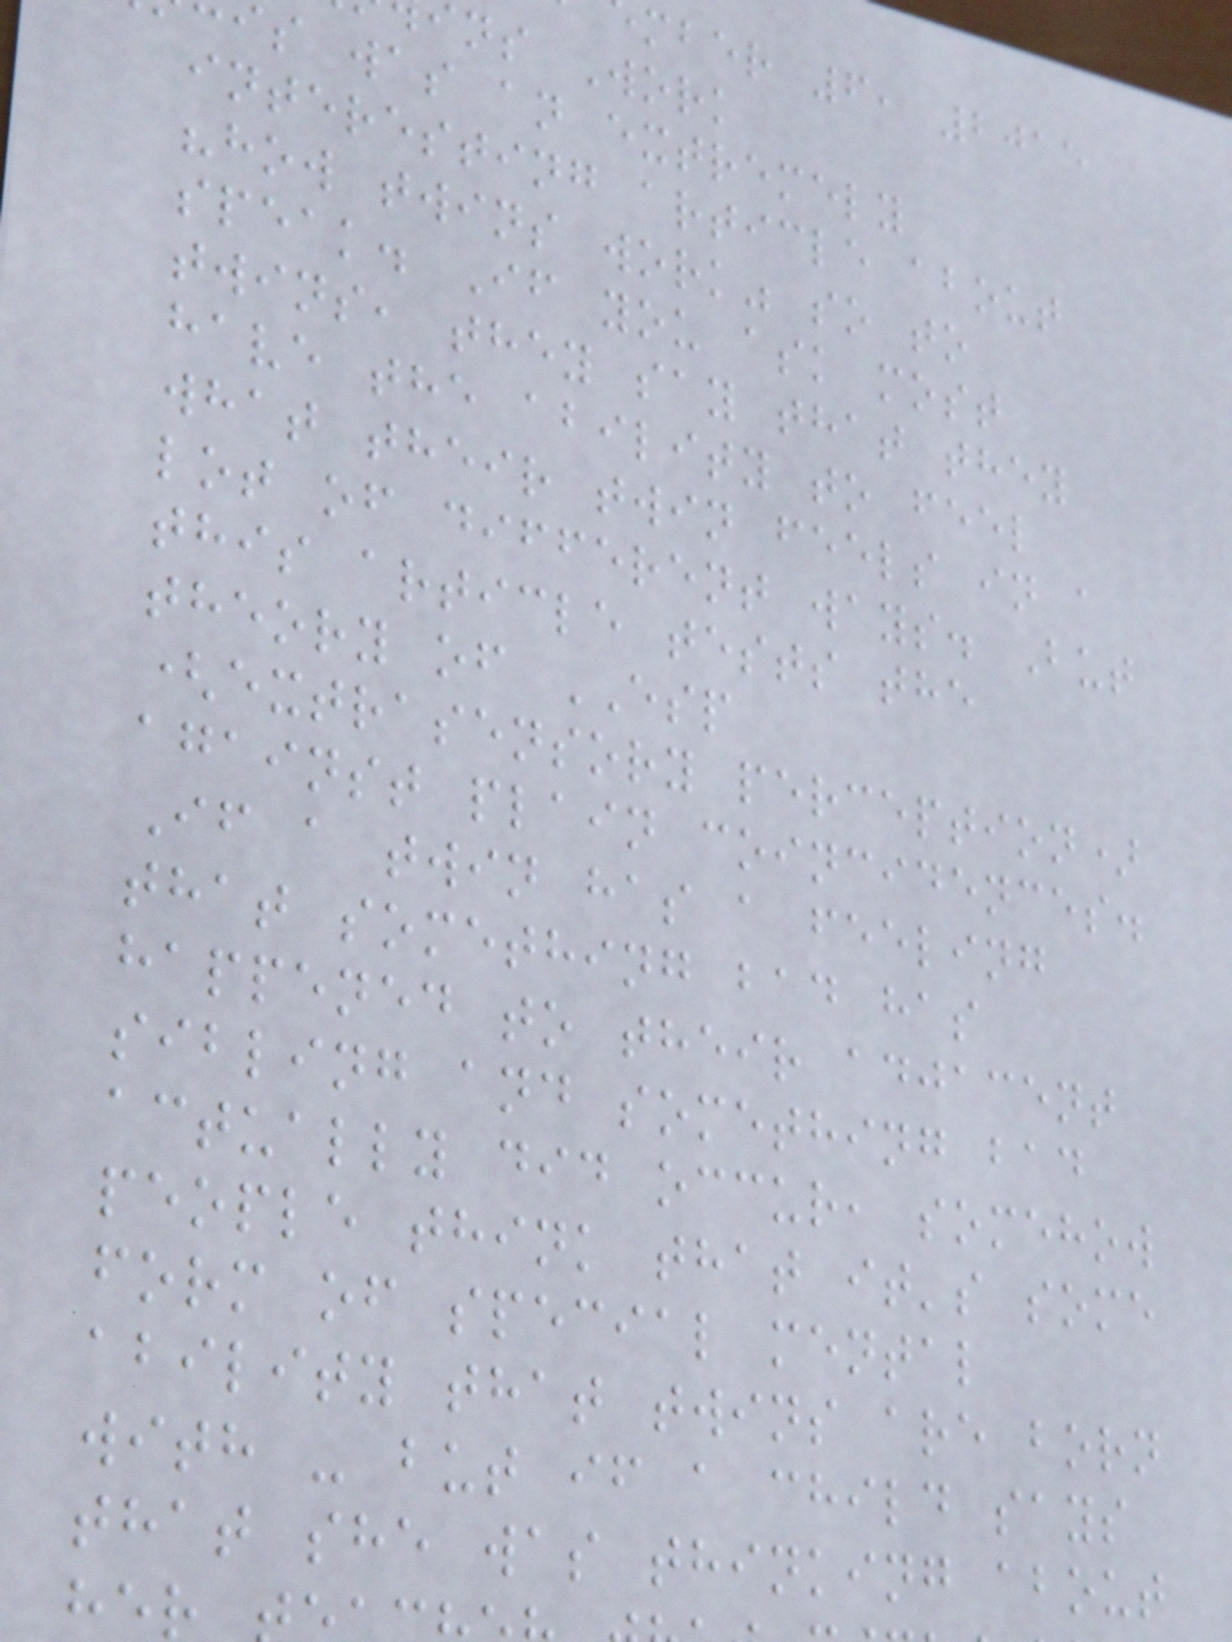mber 6, 2015
ns Work
s was an extremely
interesting article about
"how twins work" so to
speak. If you ask most
twins, they say that they
have the ability to feel
what their twin feels in a
lot of different ways. But
this article tests the
theory of ESP
(extrasensory perception)
against plain coincidences.
If a twin has a feeling
that something bad has
happened to their adjacent
sibling and something bad
actually did occur, somehow
people think that it's some
form of special mental
ability that twins are born
with - but if a child says
that she was thinking about
